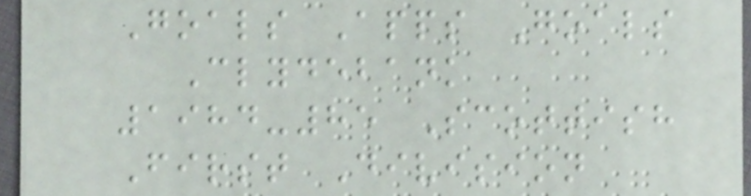Goals Apps Goals
Clydebank
1984-85 Scottish
First Division
